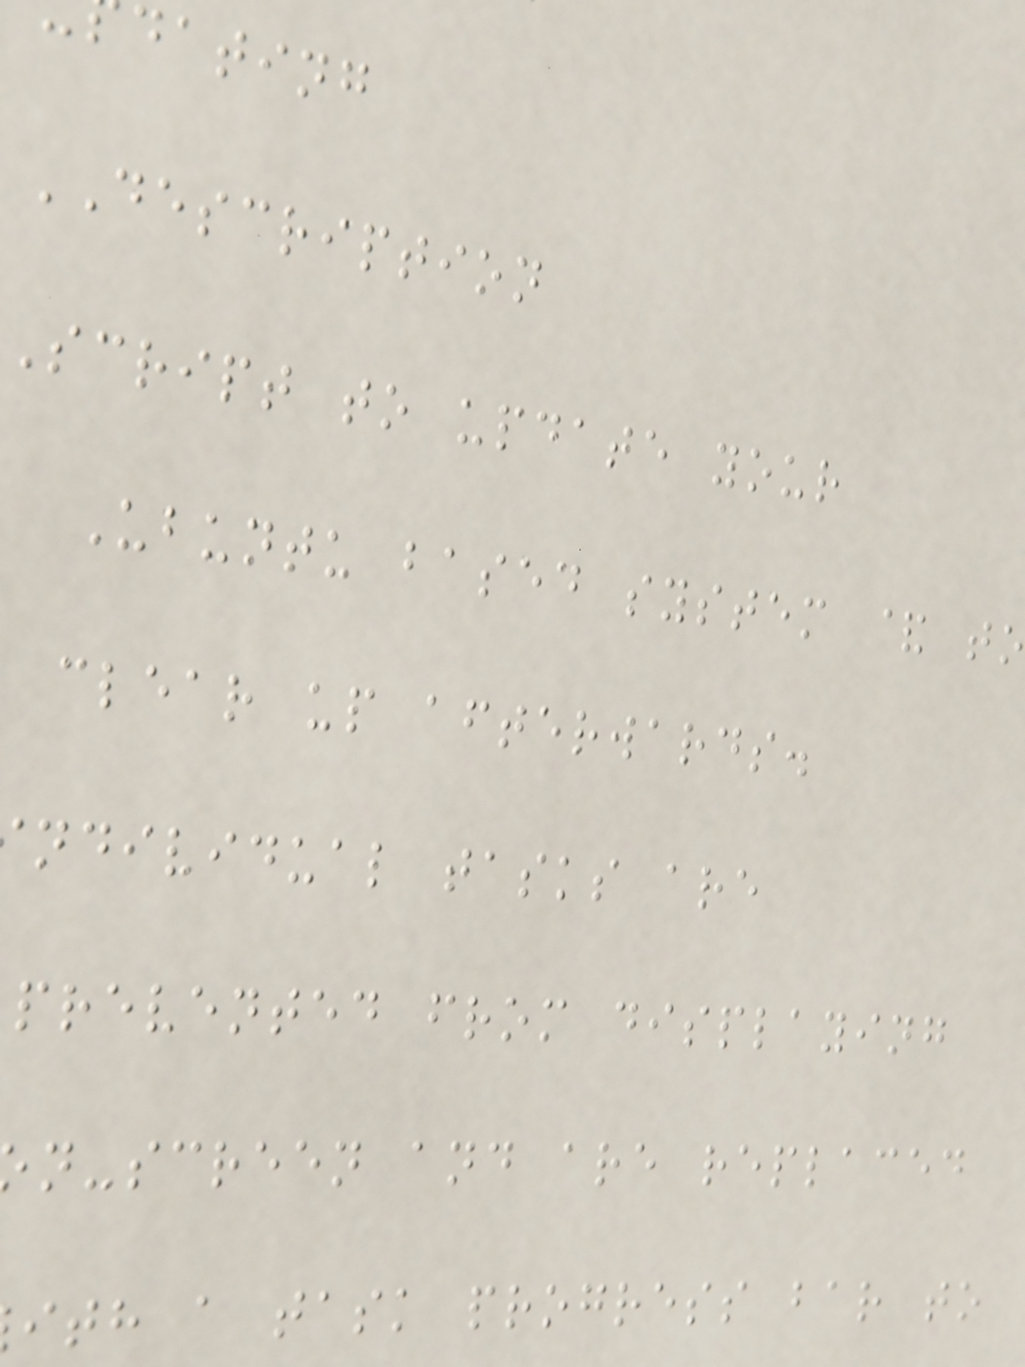dating
DESCRIPTION
Script to update your
Ubuntu based system & t
clear up afterwards.
ndividual tasks are
prevented from displaying
n-screen and are replaced
ith a task progress bar to
